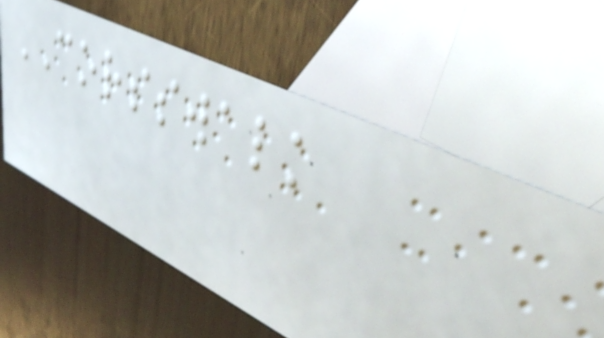CORSSWALK
